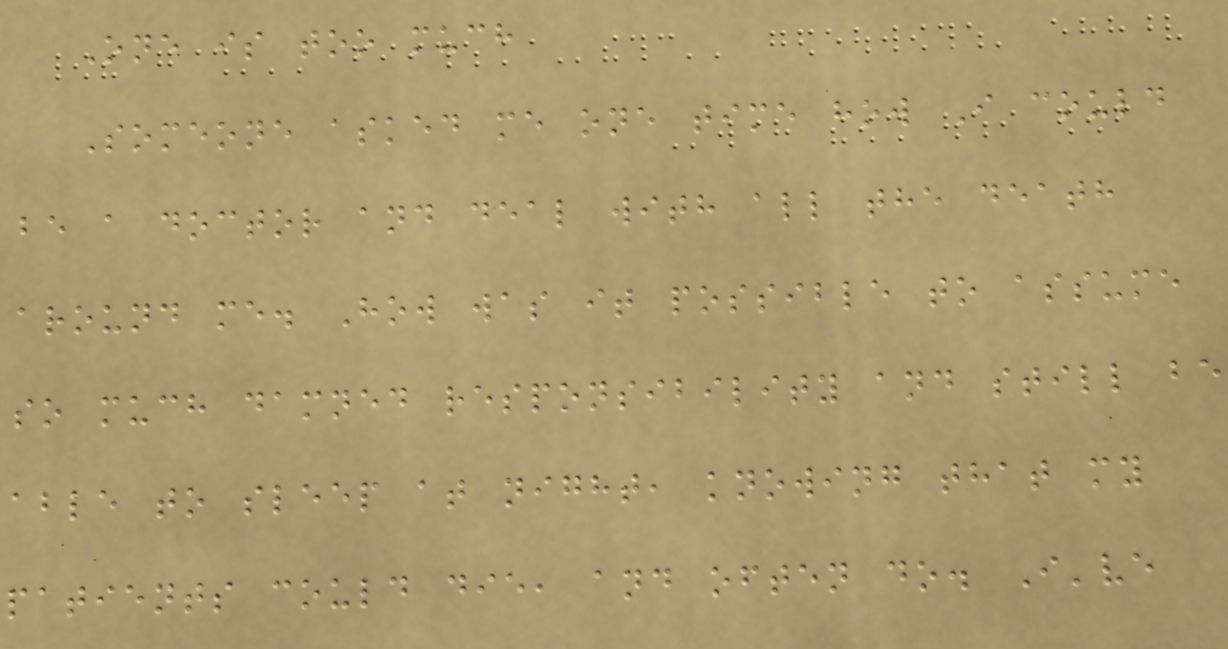One is too much
Someone asked me one time how I could
be a doctor and deal with all the death
around me. How was it possible to assume
so much damned responsibility and still be
able to sleep at night, knowing that my
patients could die, and often do. I've
